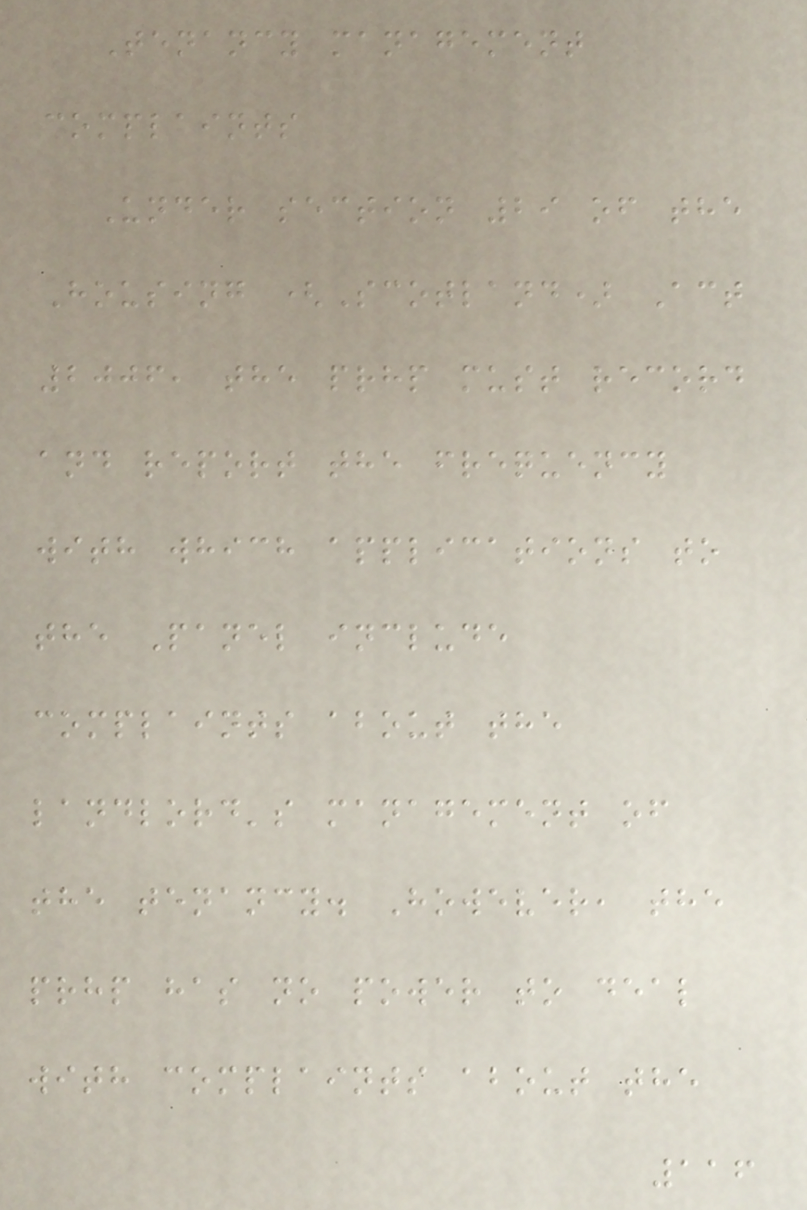Tenancy management
complaints
Under section 29 of the
Housing (Scotland) Act
2006, the prhp must record
and report the frequency
with which applications to
the Panel include
complaints about the
landlord's management of
the tenancy. However, the
prhp has no power to deal
with complaints about the
116
